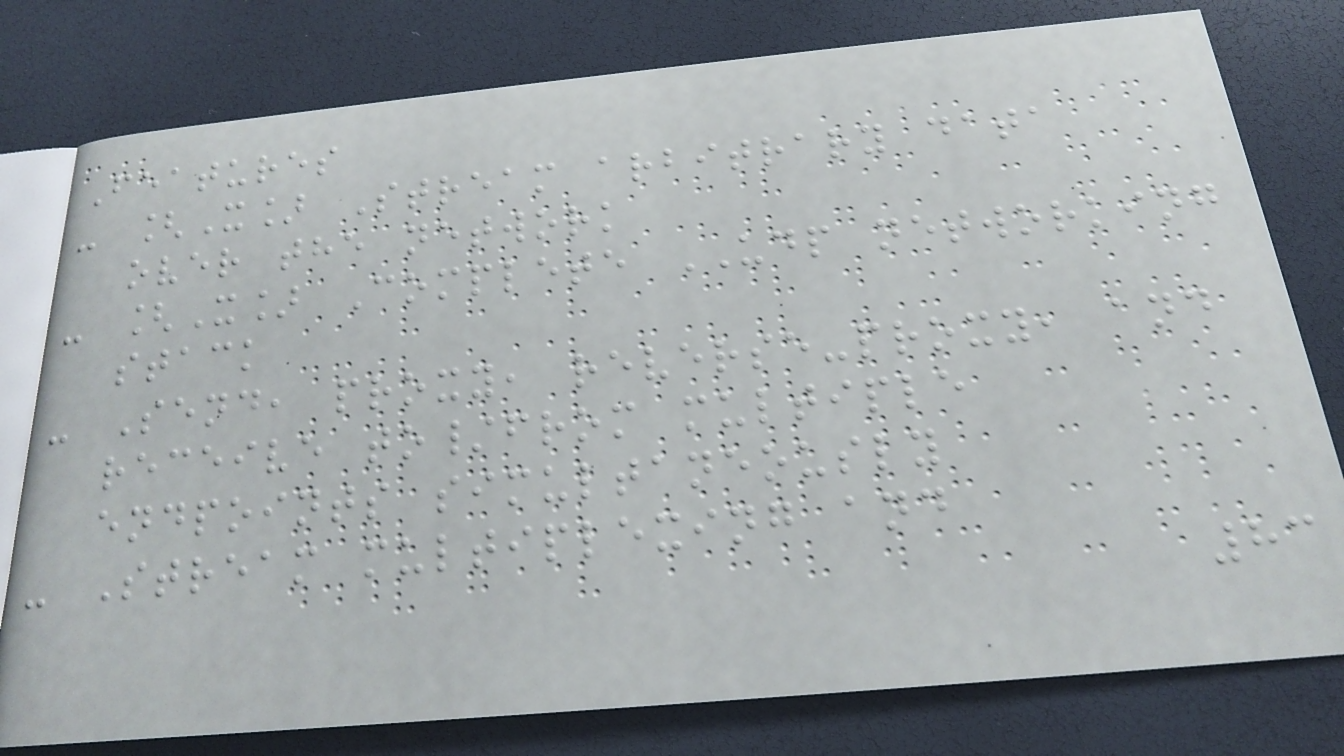Features
- [X] Stream arbitrary data
over the network
- [X] Complete UDP networking
stack
- Send, proxy, reverse-proxy, and
receive to/from multiple
endpoints simultaneously
- Stream multiplexing and
83
